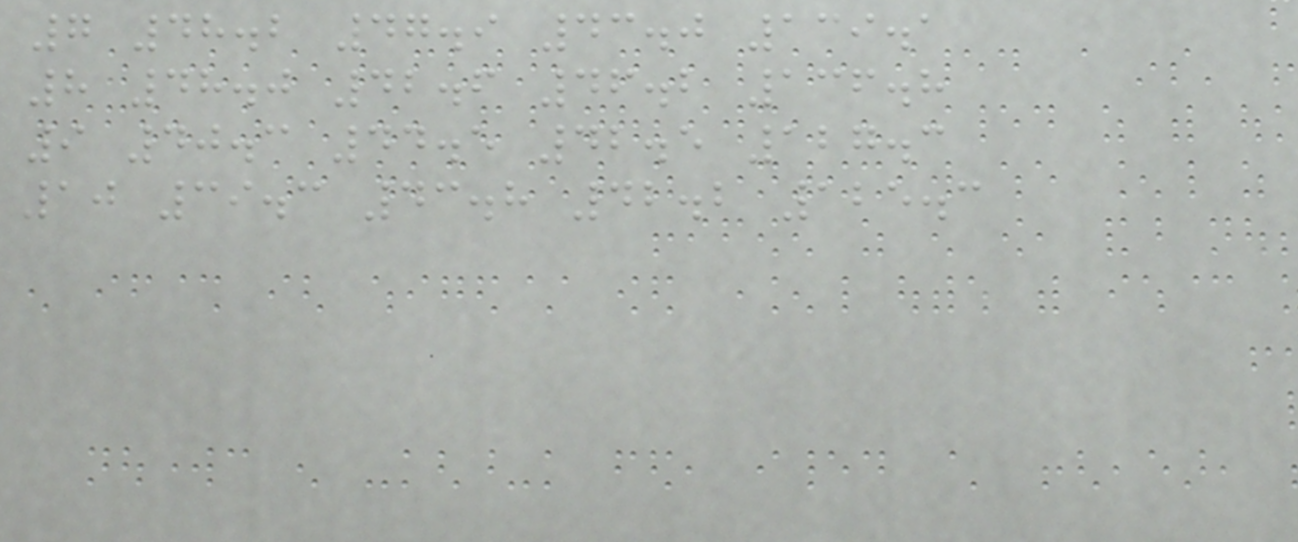7 48.2 47.9 43.0 139.1
8 48.0 42.6 46.2 136.8
9 40.3 44.5 42.5 127.3
10 39.3 43.8 42.2 125.3
